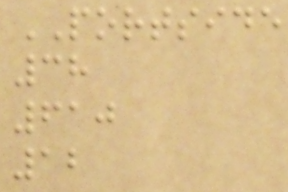PORTSIDE
38
610
12
